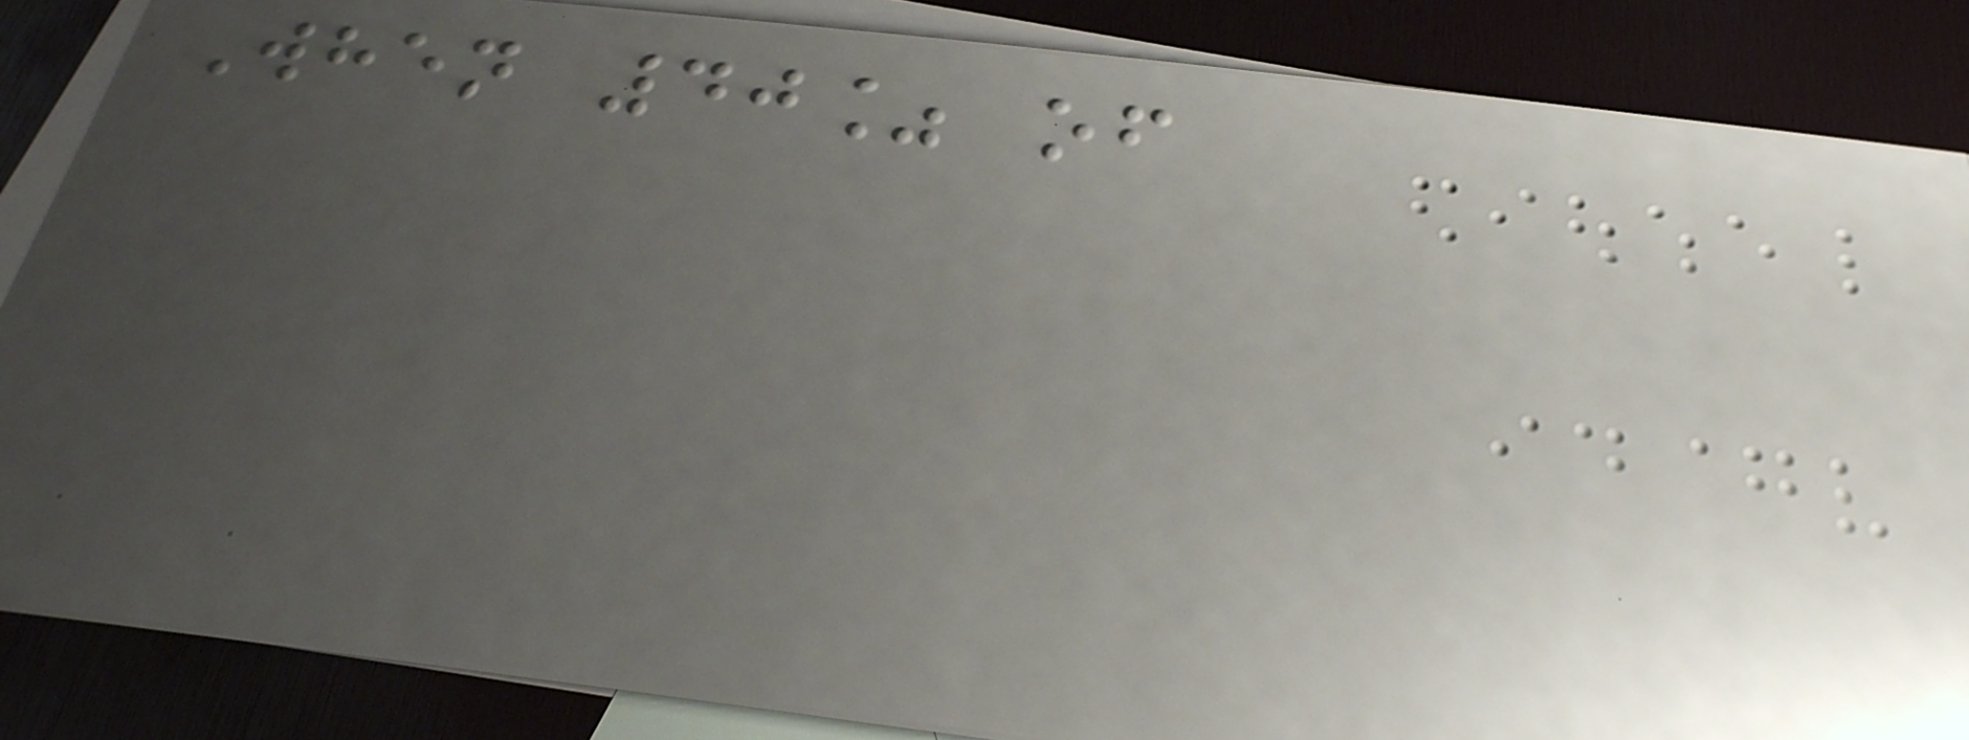When 40% of
